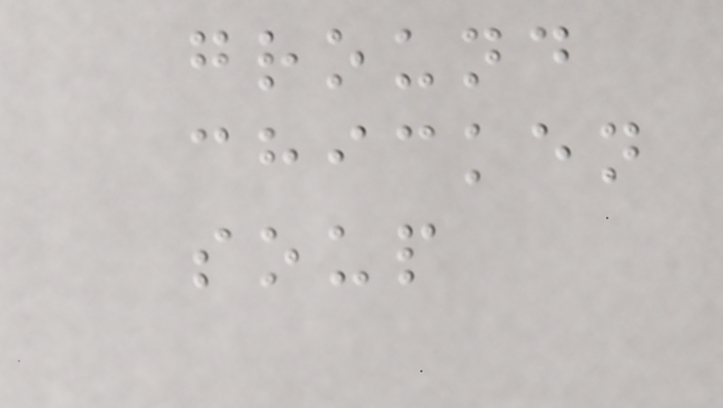ground
chicken
soup
